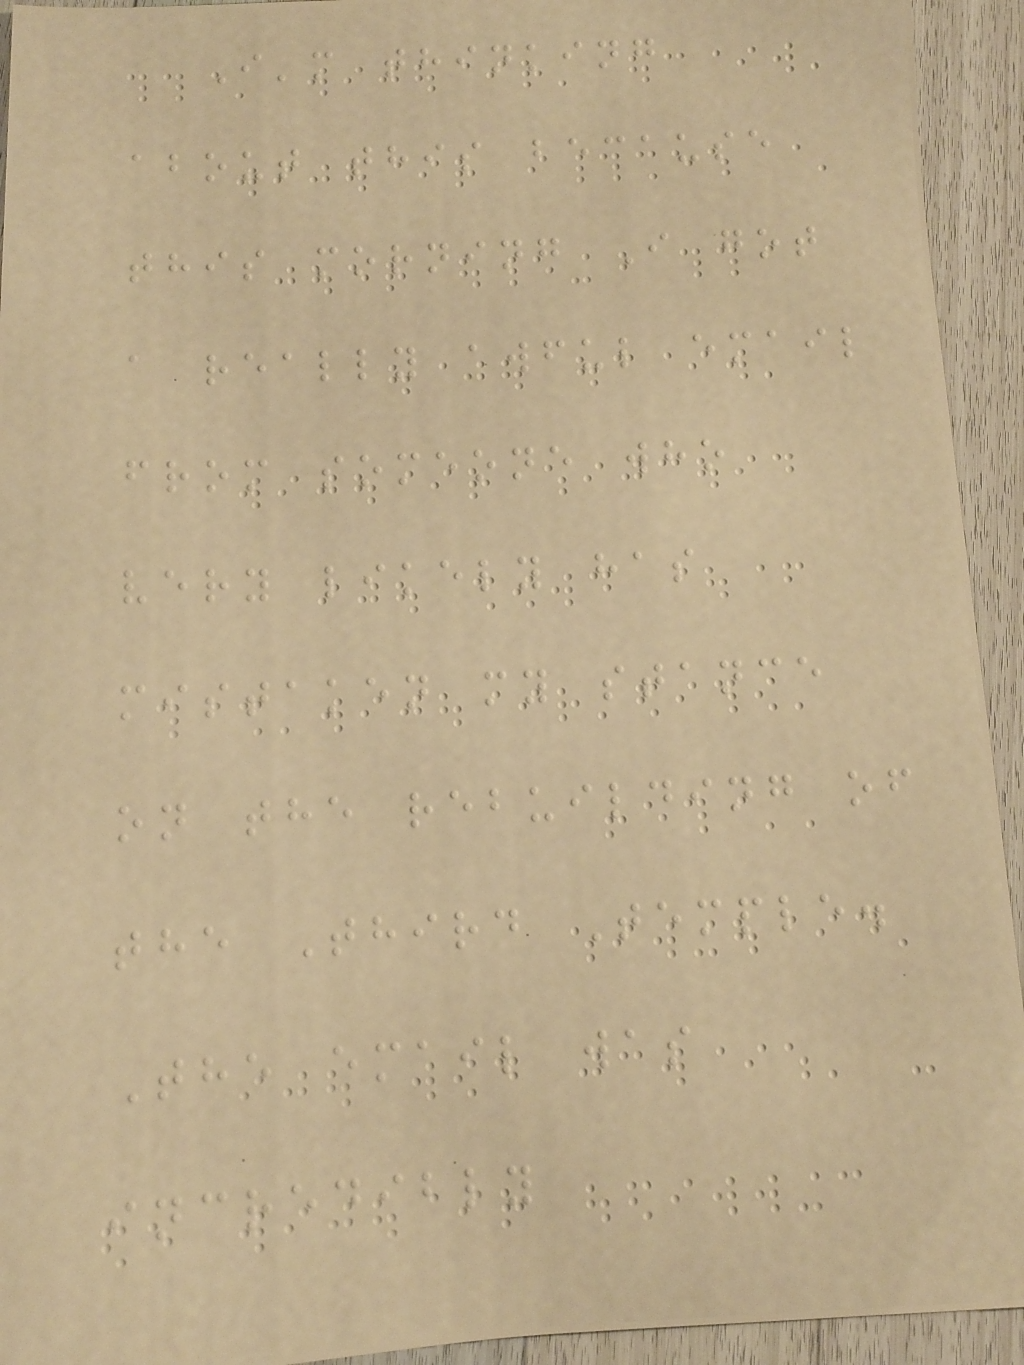I'm thinking
about this because
this morning I got
a really awful email
from someone who
very likely has
mistaken my stance
on the rebuilding of
the Third Temple.
The email was
incredibly
